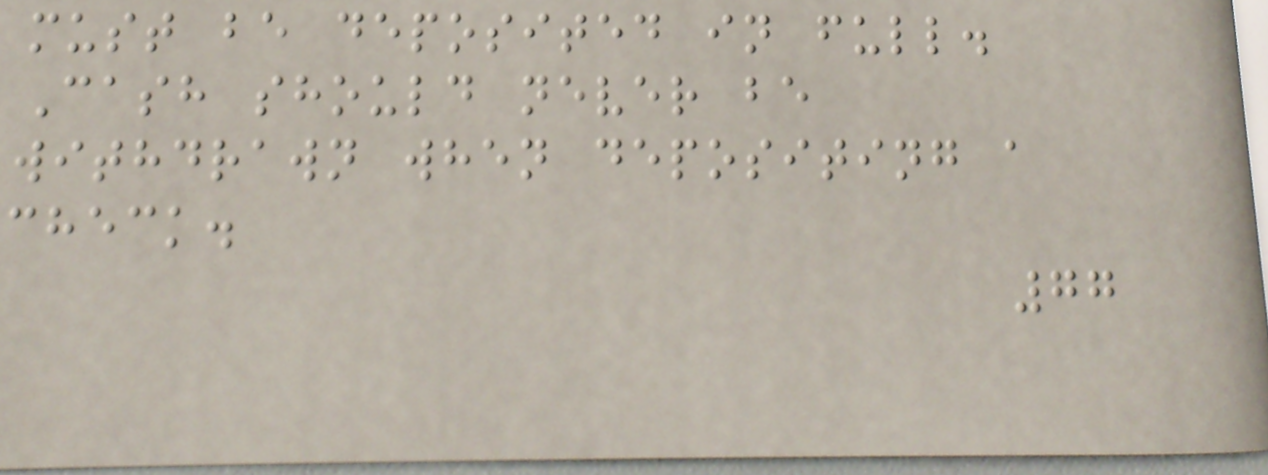must be deposited in full.
Cash should never be
withdrawn when depositing a
check.
77
